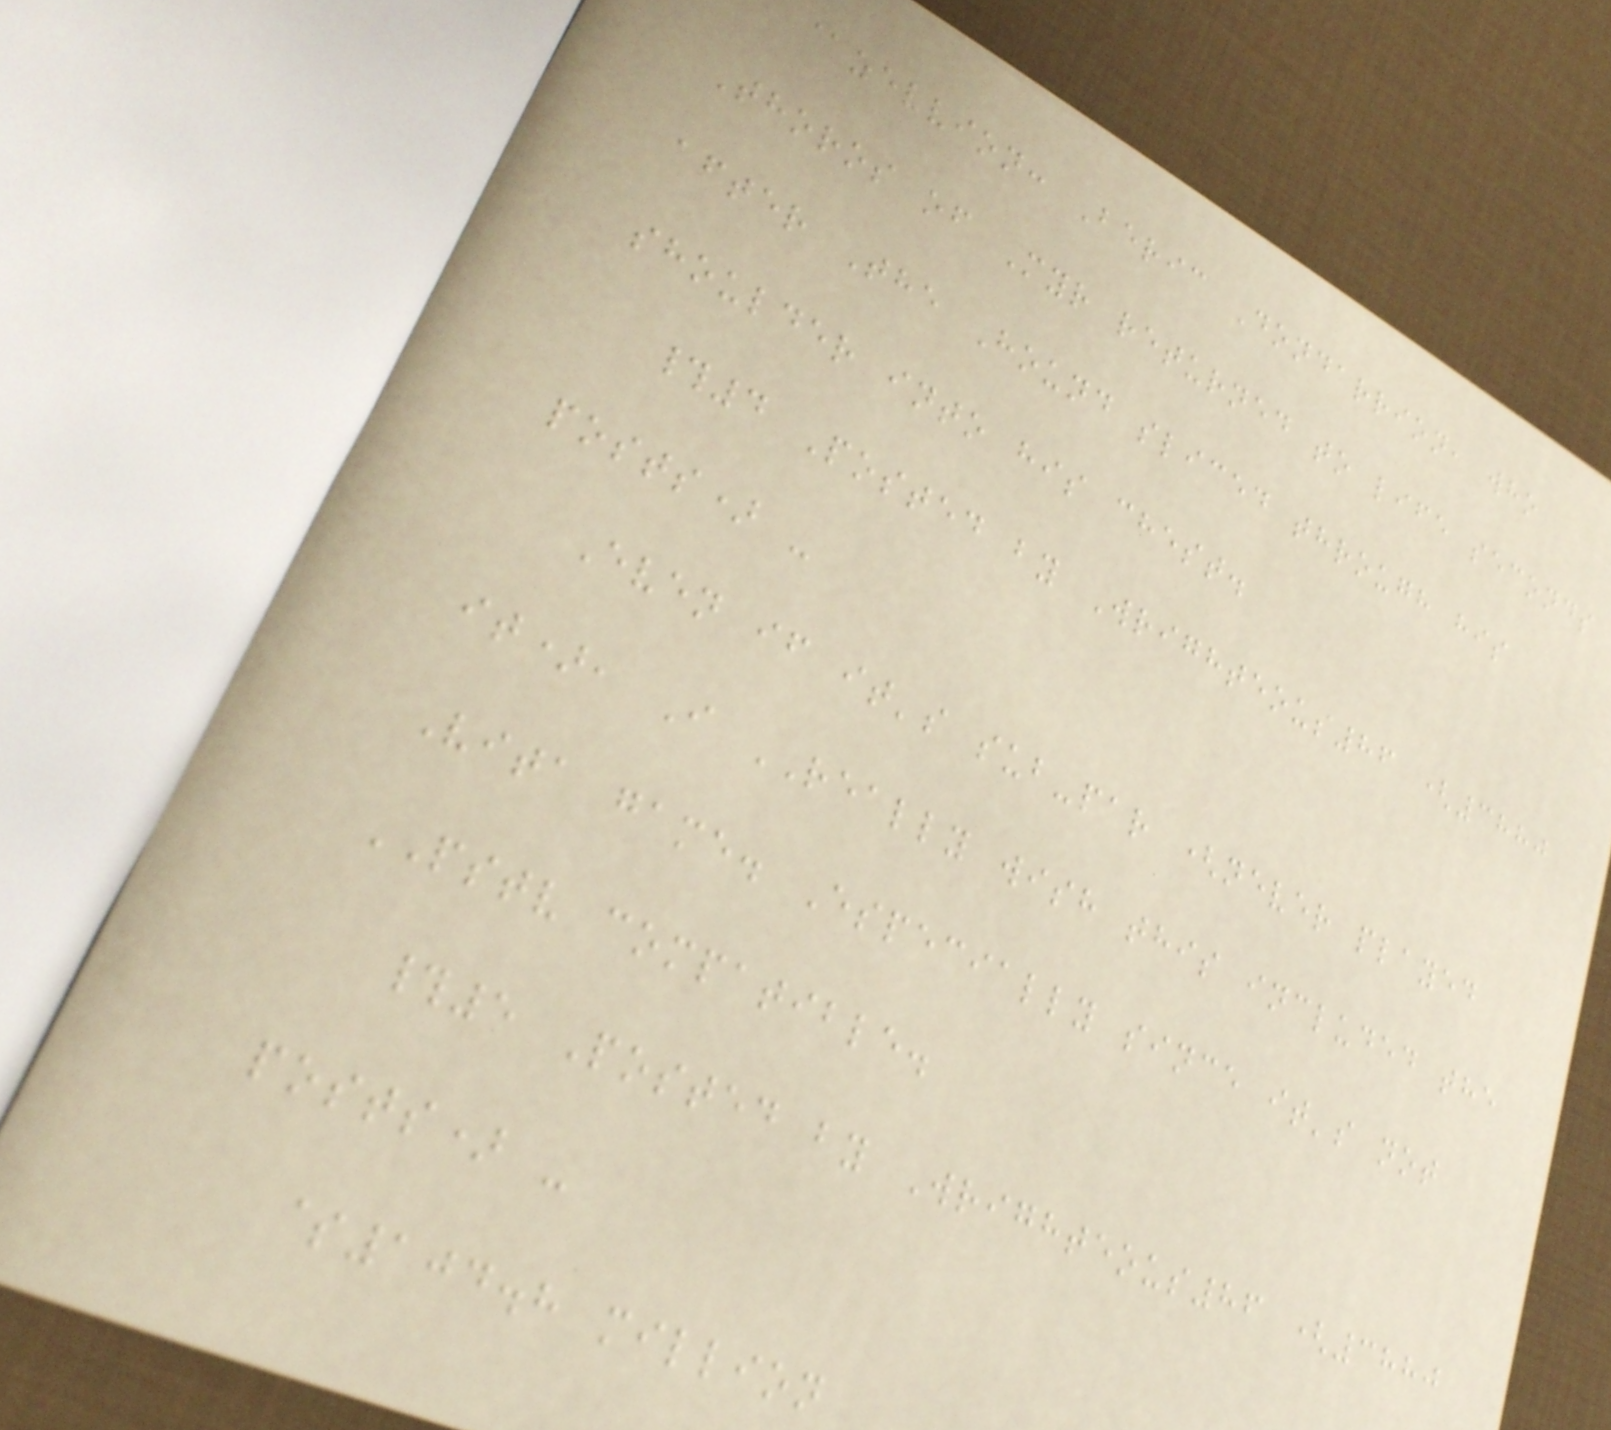@zevvion: Beric Dondarrion, who
Thoros of Myr returned to life seconds
after The Hound sliced through his
shoulder into his chest.
#4 Posted by Wrighteous86 (3880
posts) -
Even if it's sub-par (never played
it), I REALLY wish this included the
Vita game. Especially since it's not
PSTV compatible.
#5 Posted by Wrighteous86 (3880
posts) -
$104.8 million
